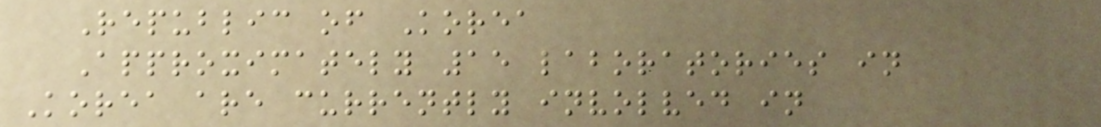Republic of Korea
Approximately 15 laboratories in
Korea are currently involved in
